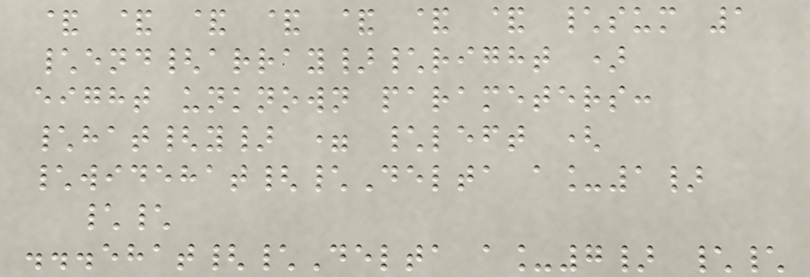& & & & & & & \sum 1
\end{array}\right )
eight unknown parameters:
\hat{y} = \left (
\widehat{\Delta a_1}
\\
...ehat{\Delta a_7} \\
